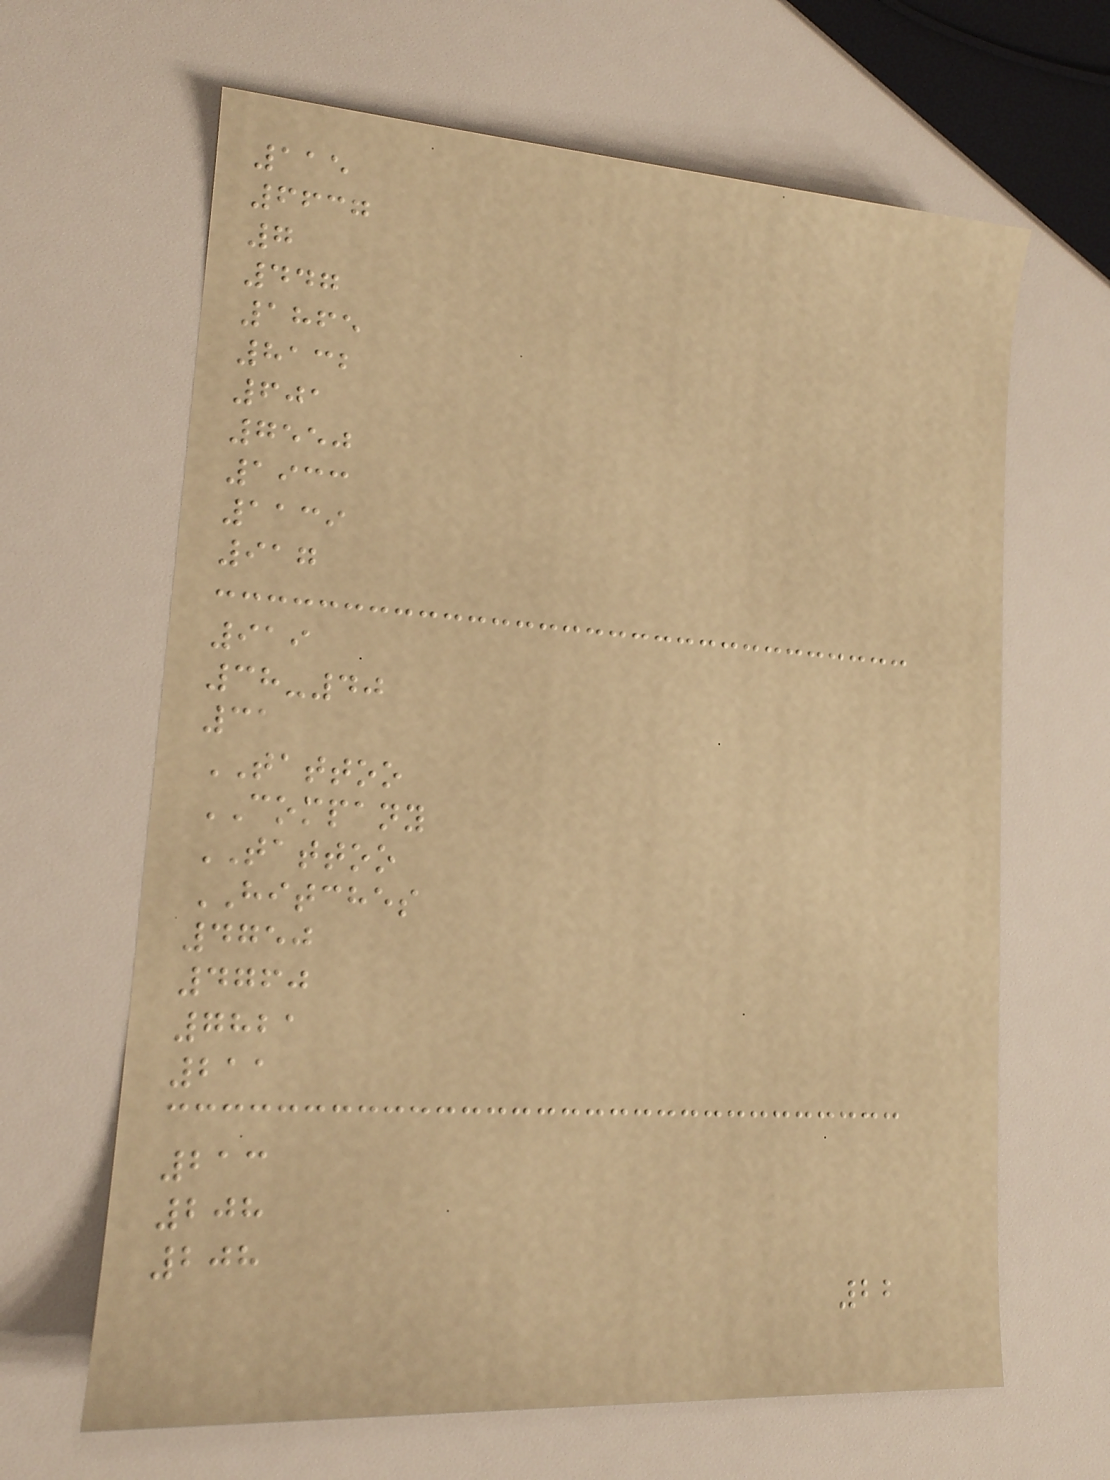115
6637
7
447
1865
8132
601
7550
1933
1139
917
919
38-40
31
TATTOO
COMPANY
TATTOO
HITCHES
4750
4760
7821
211
213
208
208
22
